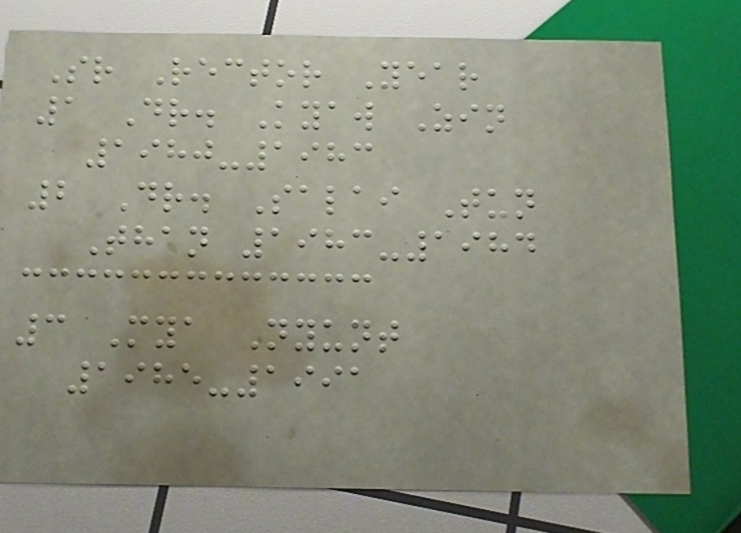Sr Rector Year
1 Dr. Kyaw Zin
1980-1983
2 Dr. Salai Tun
Than 1983-1984
3 Mya Nyunt
1985-1991
